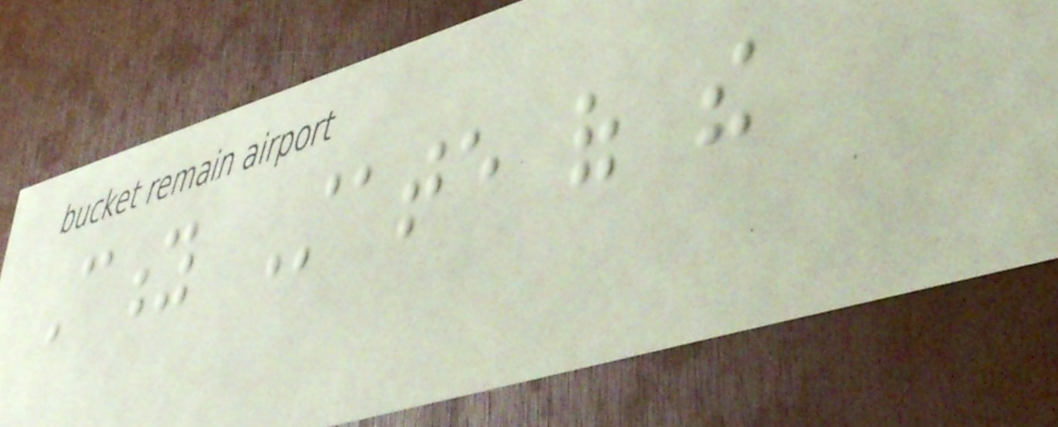City State of the
